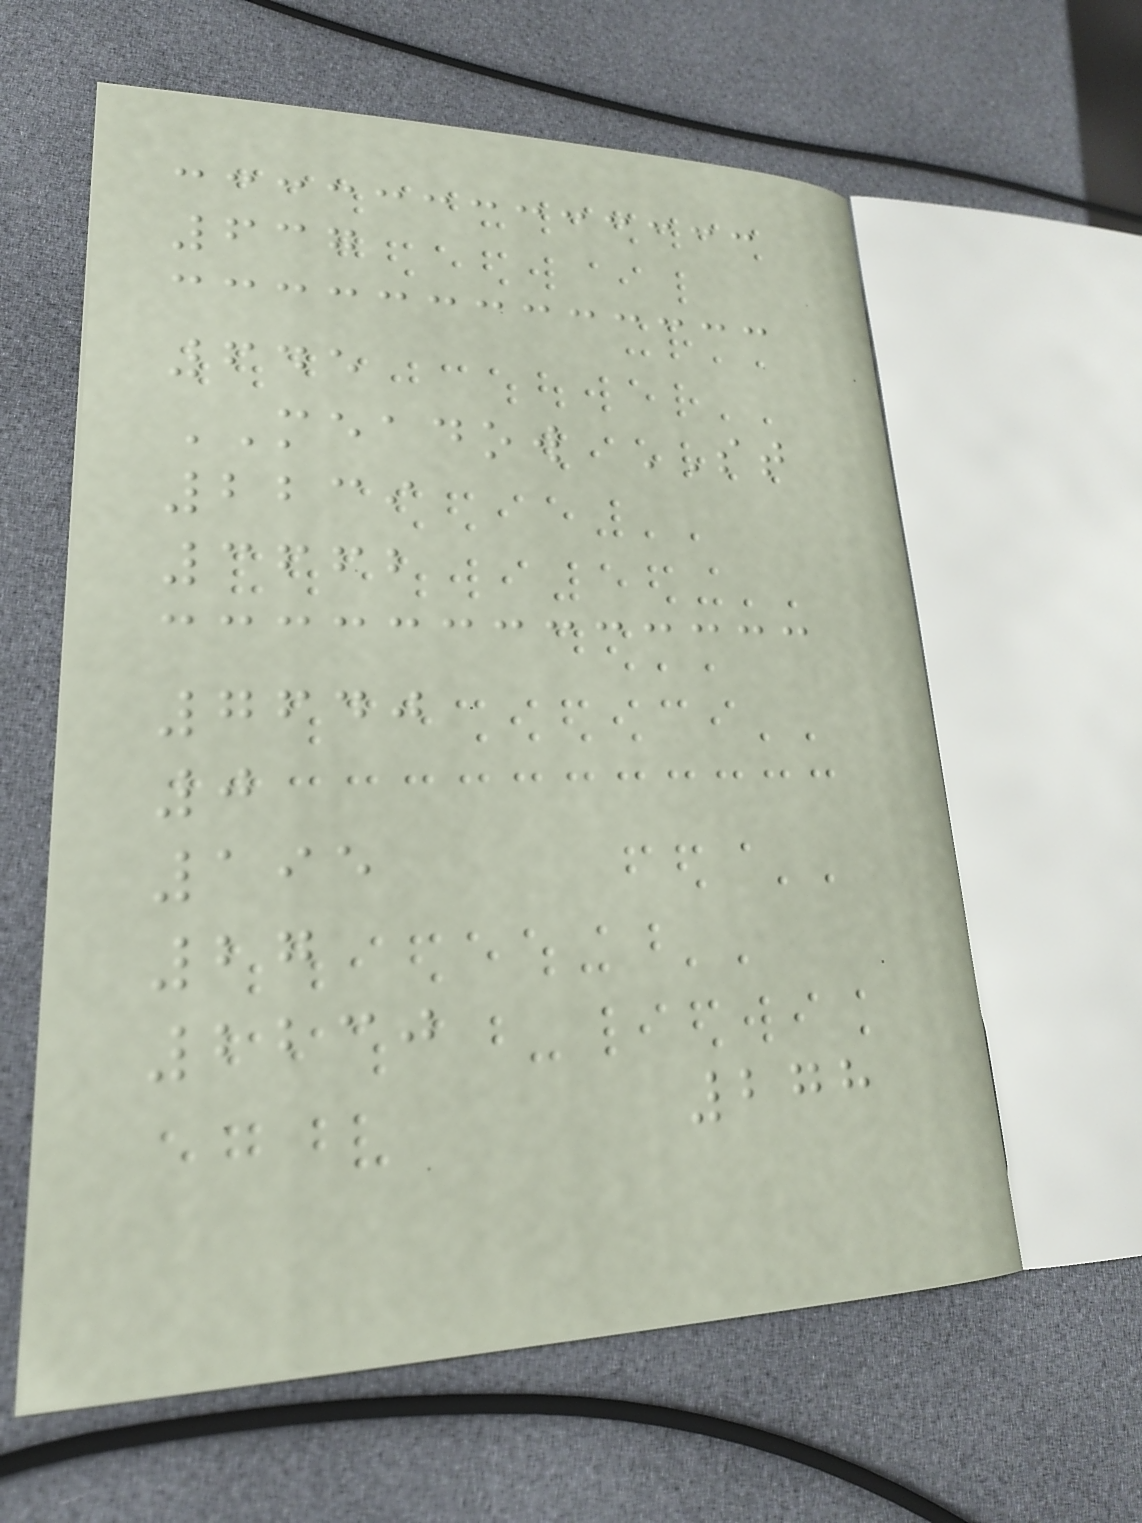637
645
MEADOW ST
2239
3662
7640
0
195
27
2230
278
